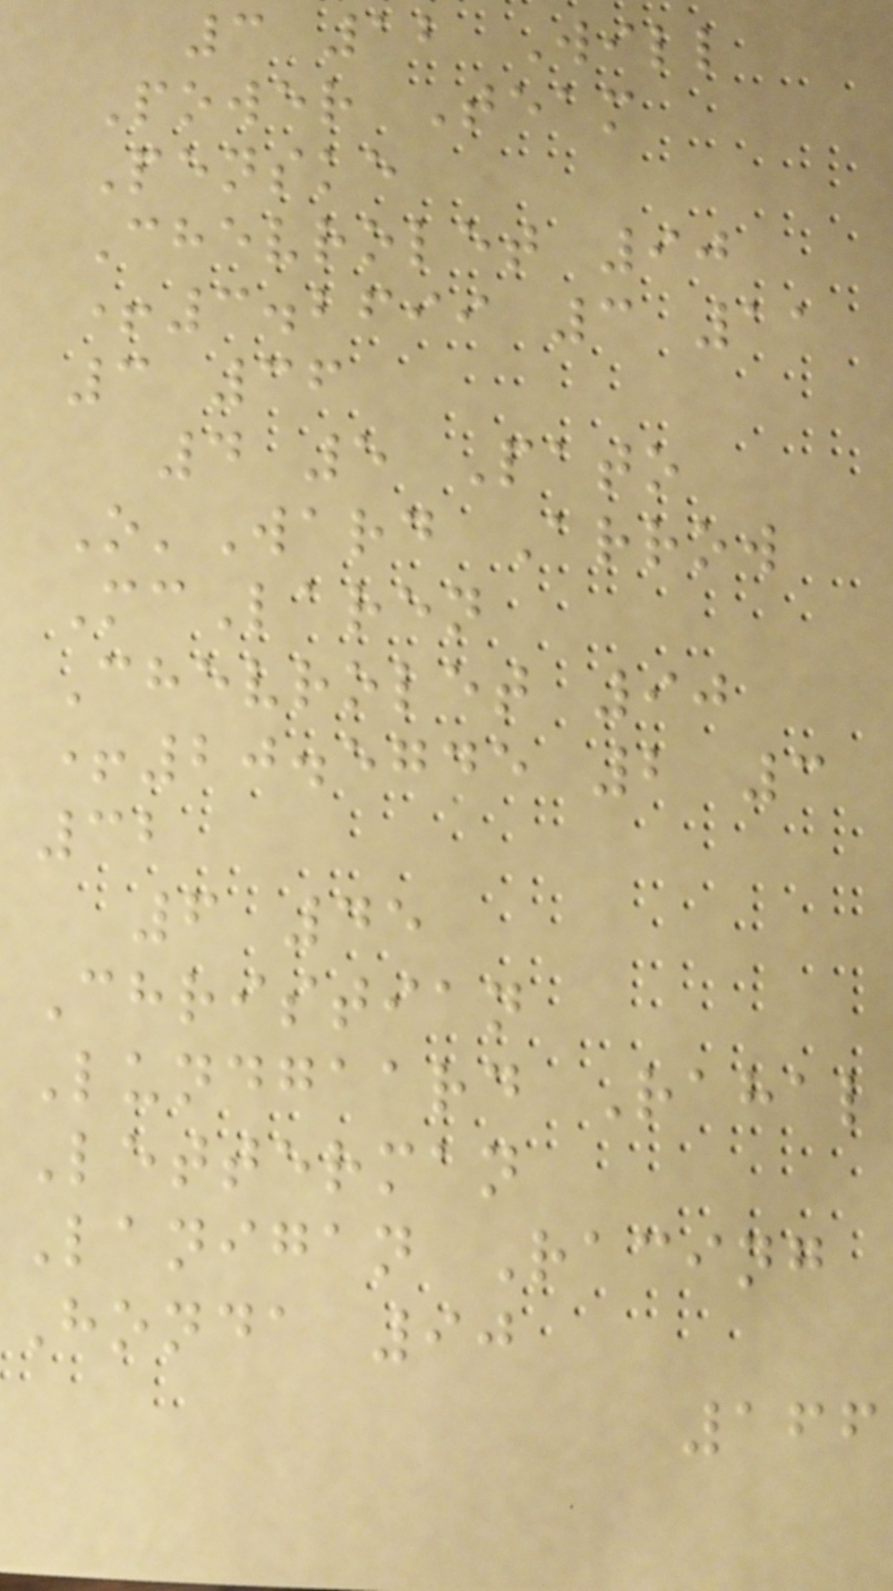3 12 Will
Power Team
Penske
Chevrolet 90
+3.2699 3 11
3 36
4 5 Pato
O'Ward Arrow
McLaren
Chevrolet 90
+20.5745 2 3
32
6 45
Christian
Lundgaard Rahal
Letterman
Lanigan Racing
Honda 90
166
